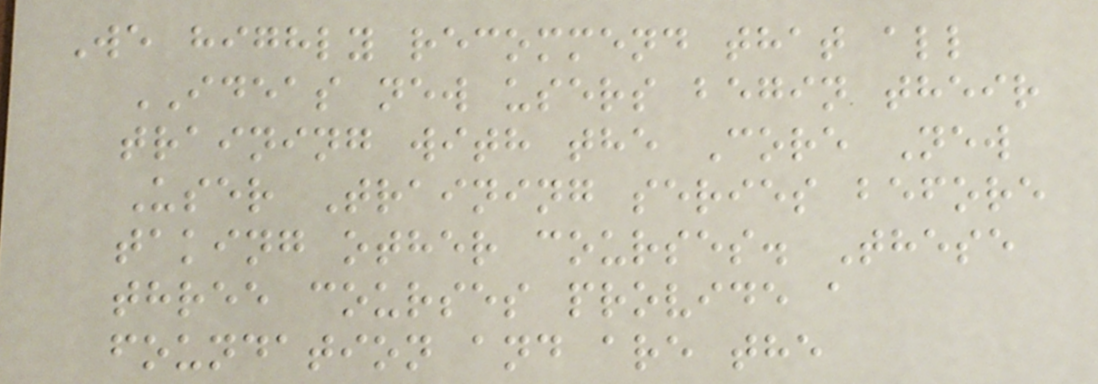We highly recommend that all
IDEAS new users begin their
training with the Core New
User Training series before
taking other courses. These
three courses provide a
foundation and are the
